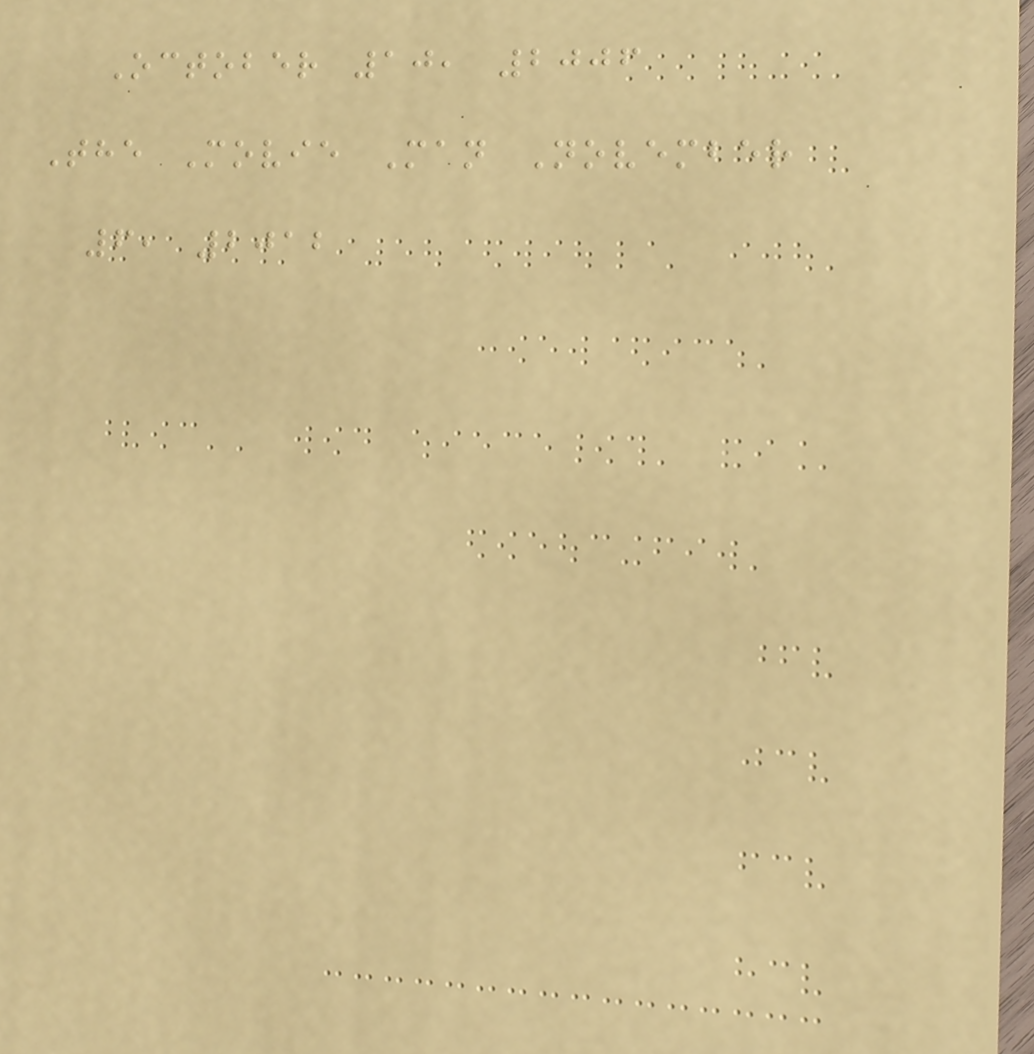October 10, 2006
The Movie Man November
6, 2012
